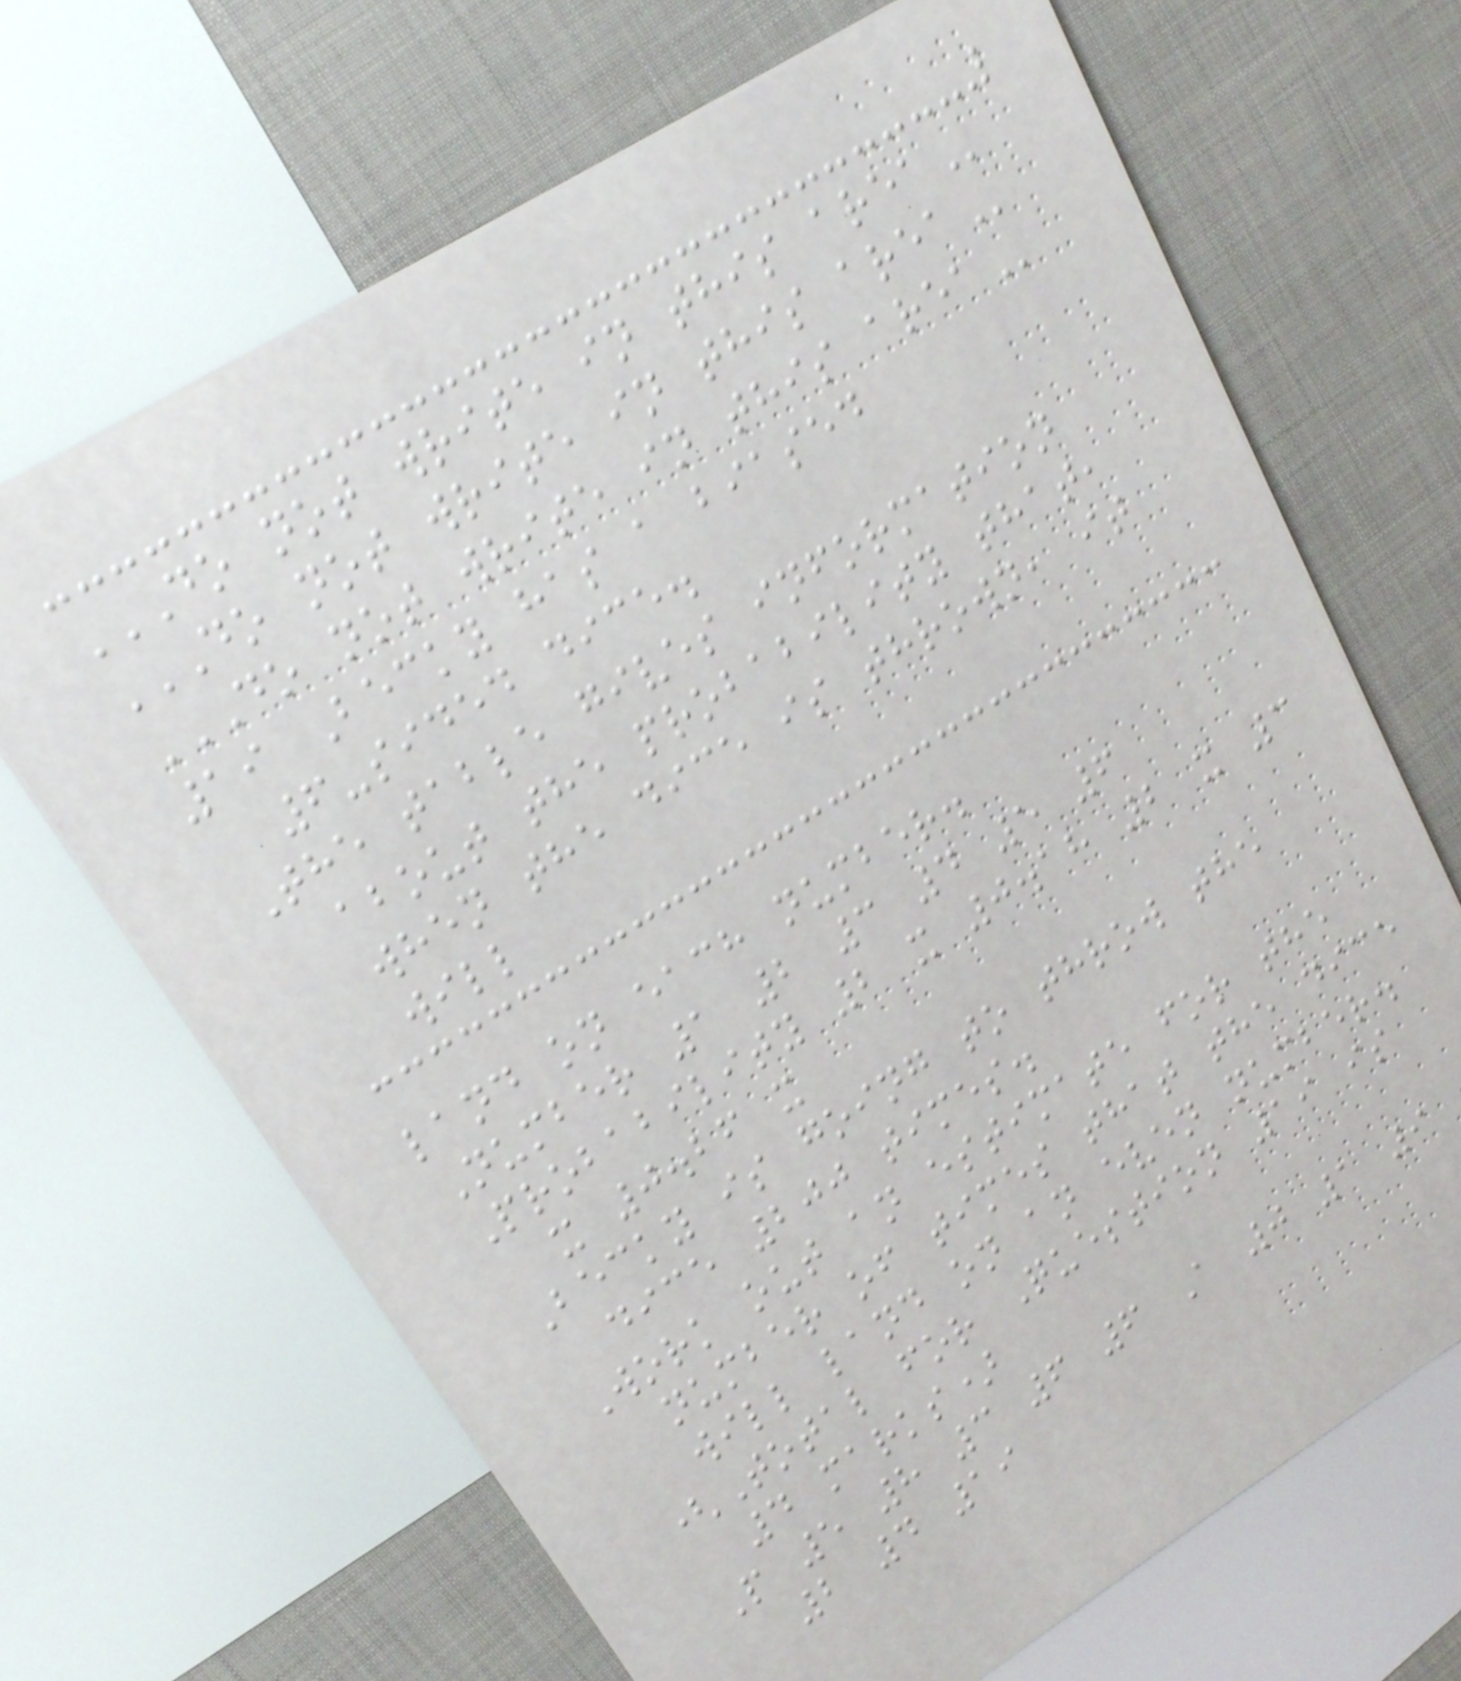DO NOT WRITE IN THIS AREA
DO NOT WRITE IN THIS AREA
DO NOT WRITE IN THIS AREA
19 Becky has a biased
6-sided dice.
The table gives information
about the probability that,
when the dice is thrown, it
will
land on each number.
Number 1 2 3 4 5 6
Probability 2 x 0.18 2 x 3
x 0.26 x
Becky is going to throw the
dice 200 times.
Work out an estimate for the
number of times that the dice
will land on an even number.
(Total for Question 19 is
4 marks)
P 5 8 3 6 6 A 0 1 9
2 4 19
